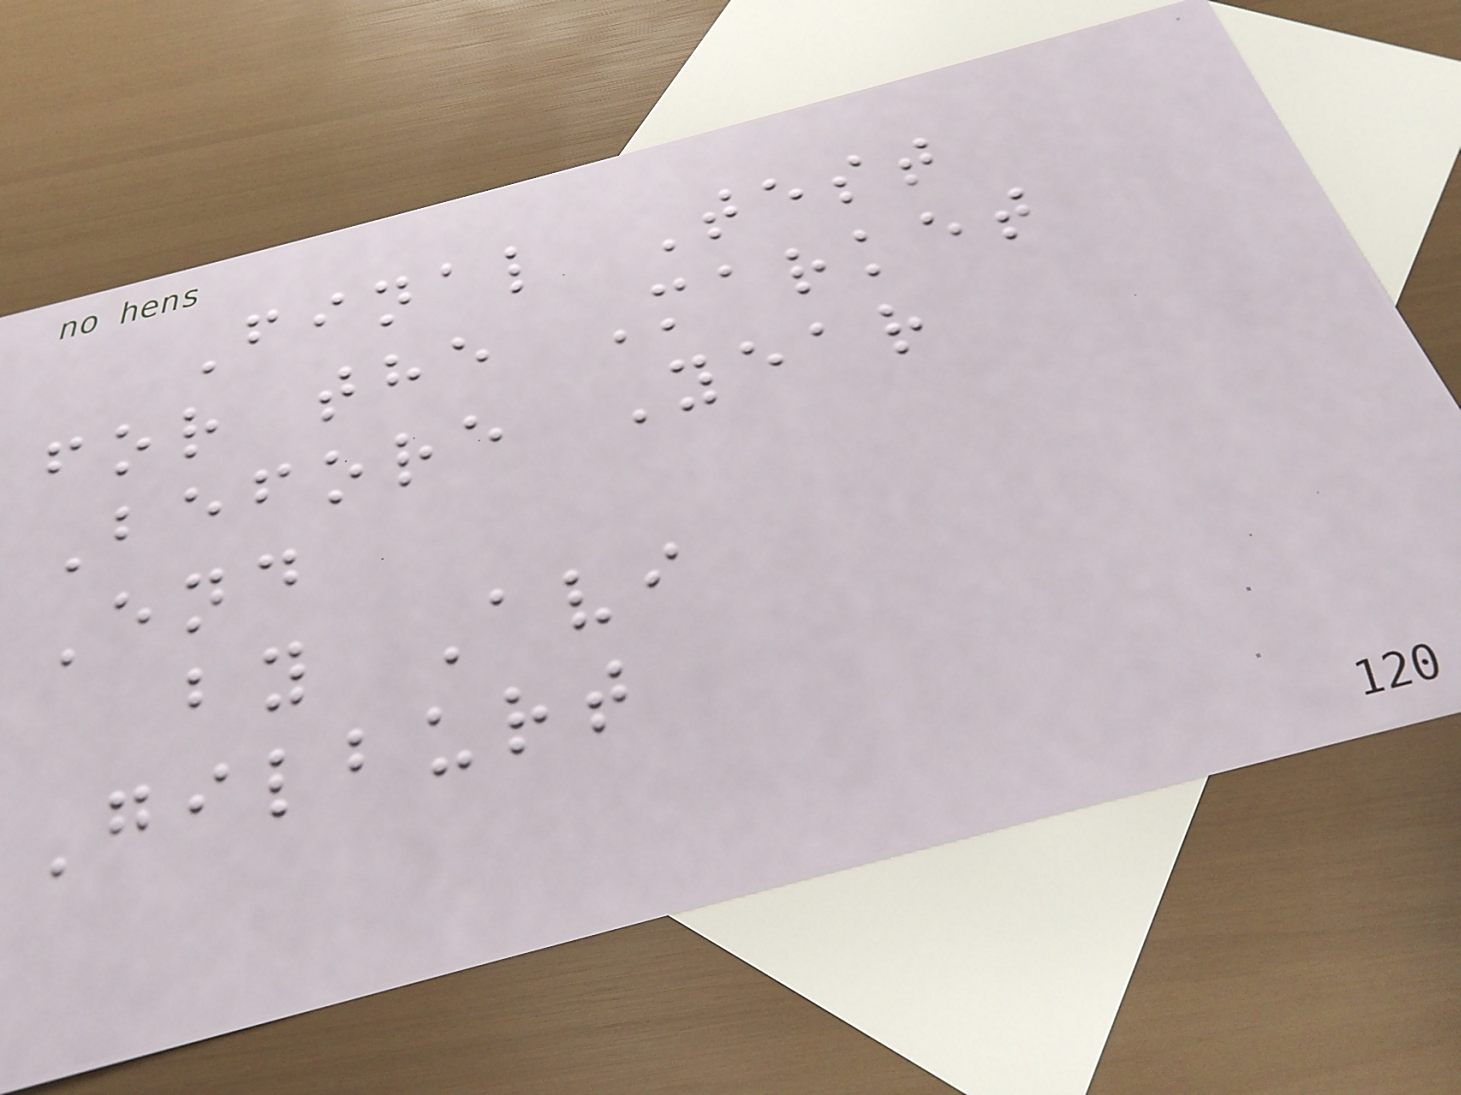Final Test
for the Market
Before Year
End
by Avi
Gilburt
